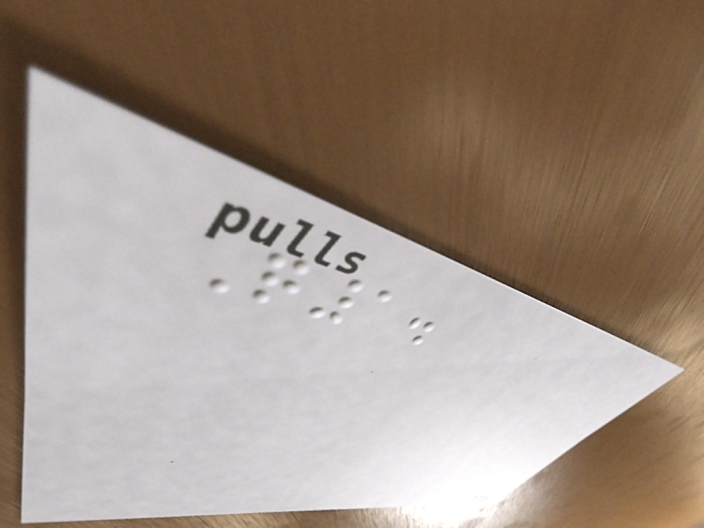Q1.
